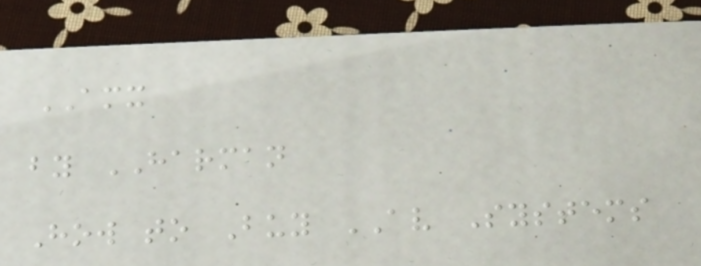AMX
by HARMAN
How to Buy AV Systems
